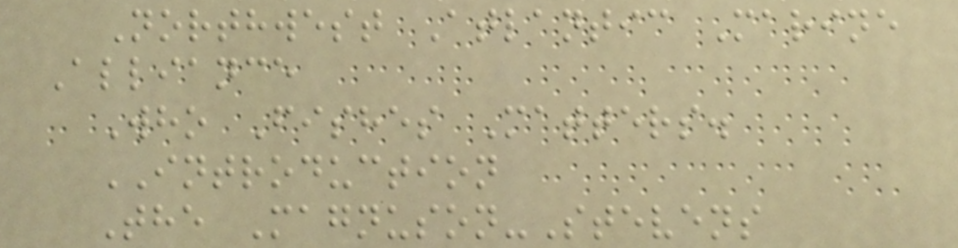Northwest Atlantic Marine
Alliance
Who Fishes Matters.
INTRODUCTION
The Magnuson-Stevens
